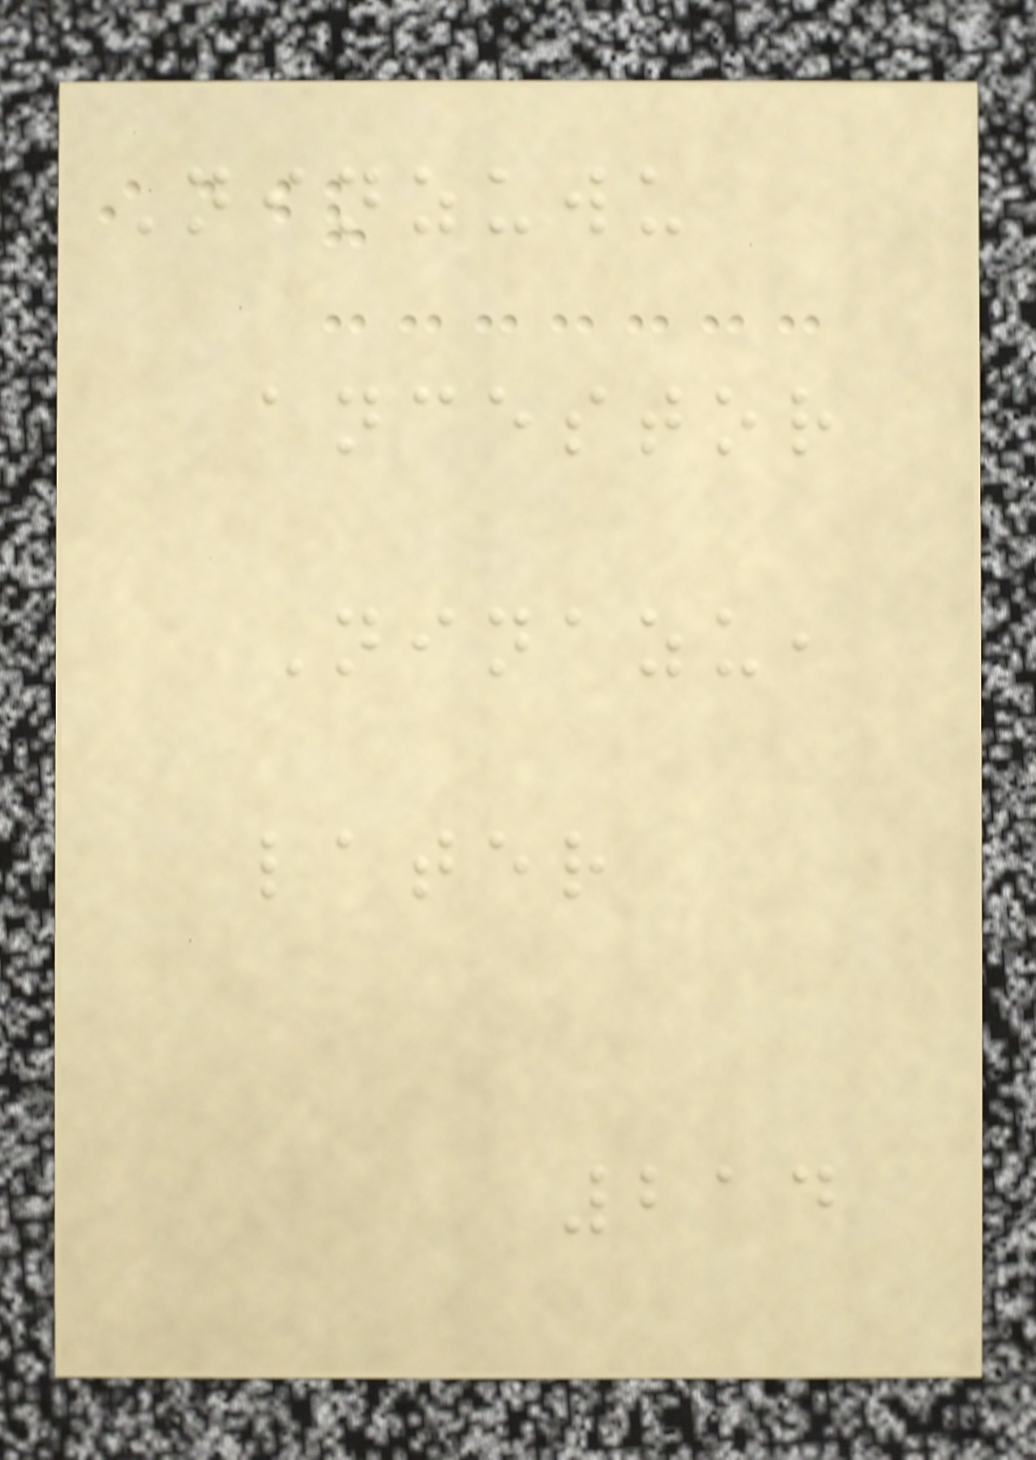Ninzuwu
ancestor
Ninazu,
later
214
